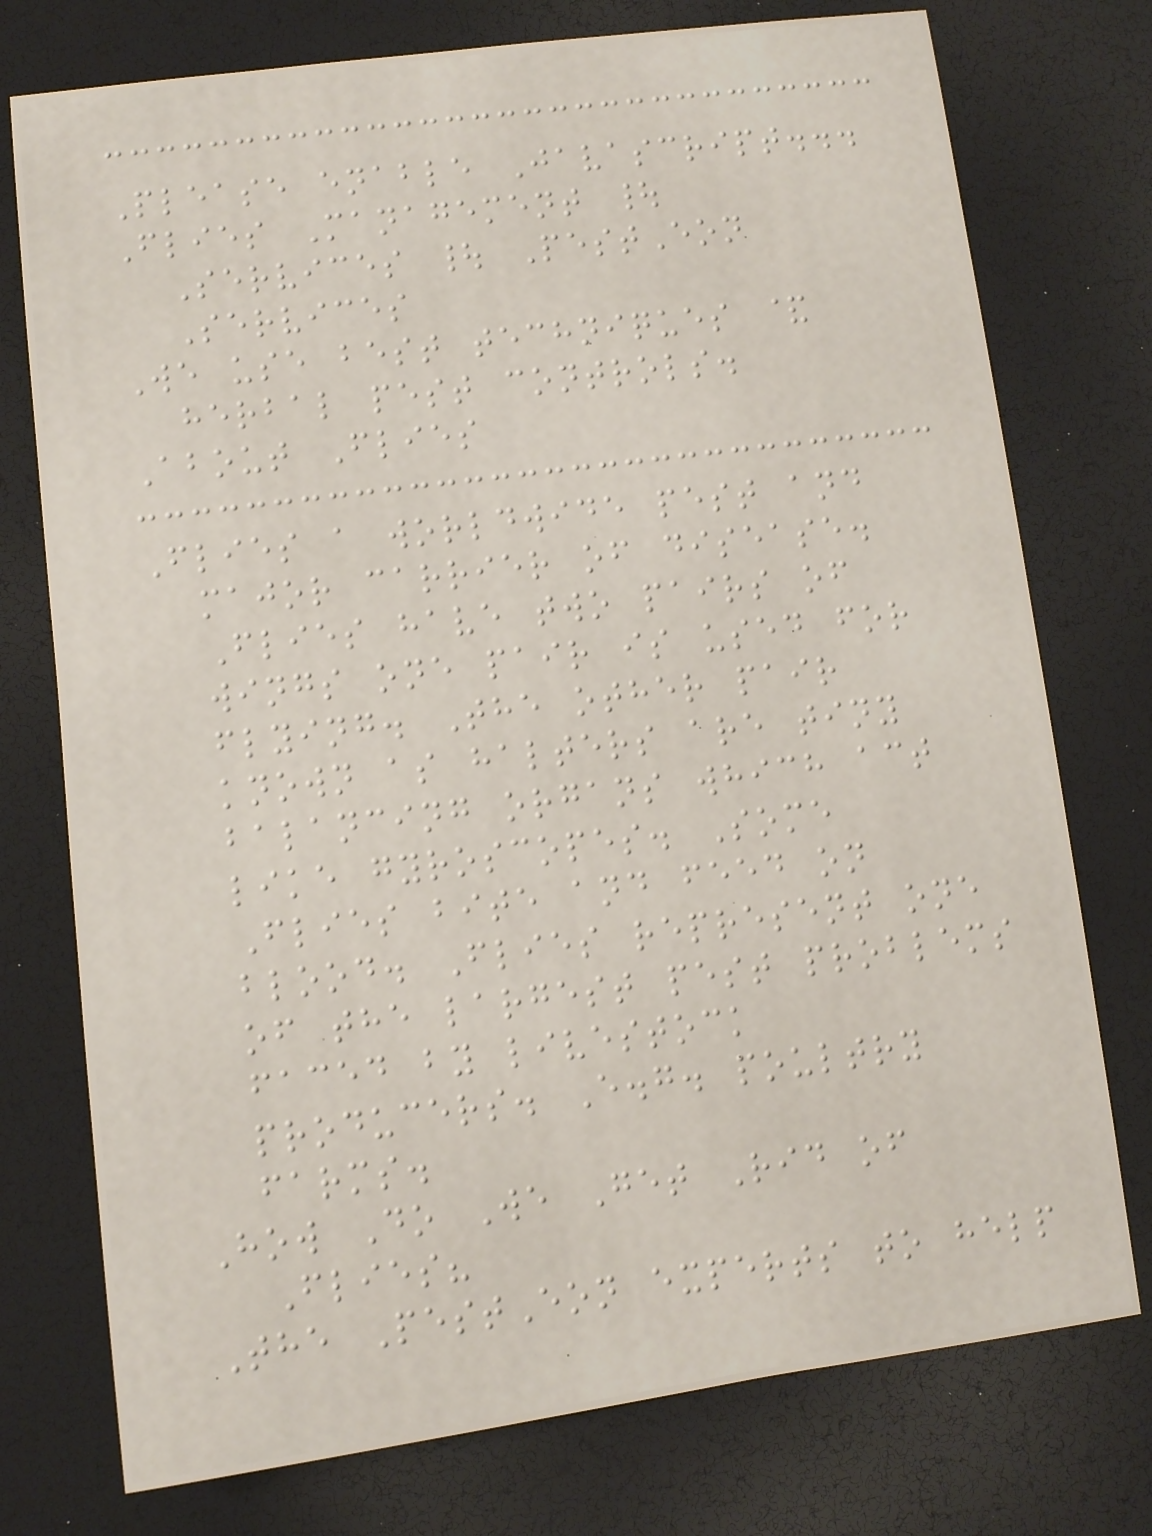Please enable Javascript...
Flies Management |
Services | PestEon
Services
We use best techniques &
herbal pest controls.
About Flies
Flies a worldwide pest and
major carrier of disease.
Flies have two pairs of
wings one pair is used for
flying. The other pair
known as halters are tiny
balancing organs which act
like gyroscopes. Some
Flies bite and feed on
blood. Flies represent one
of the largest pest problems
faced by livestock
producers. E.g. poultry
farms.
How Do We Get Rid of
Flies?
The PestEon experts to help
